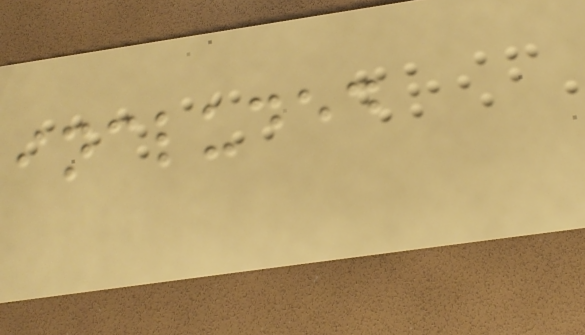included
